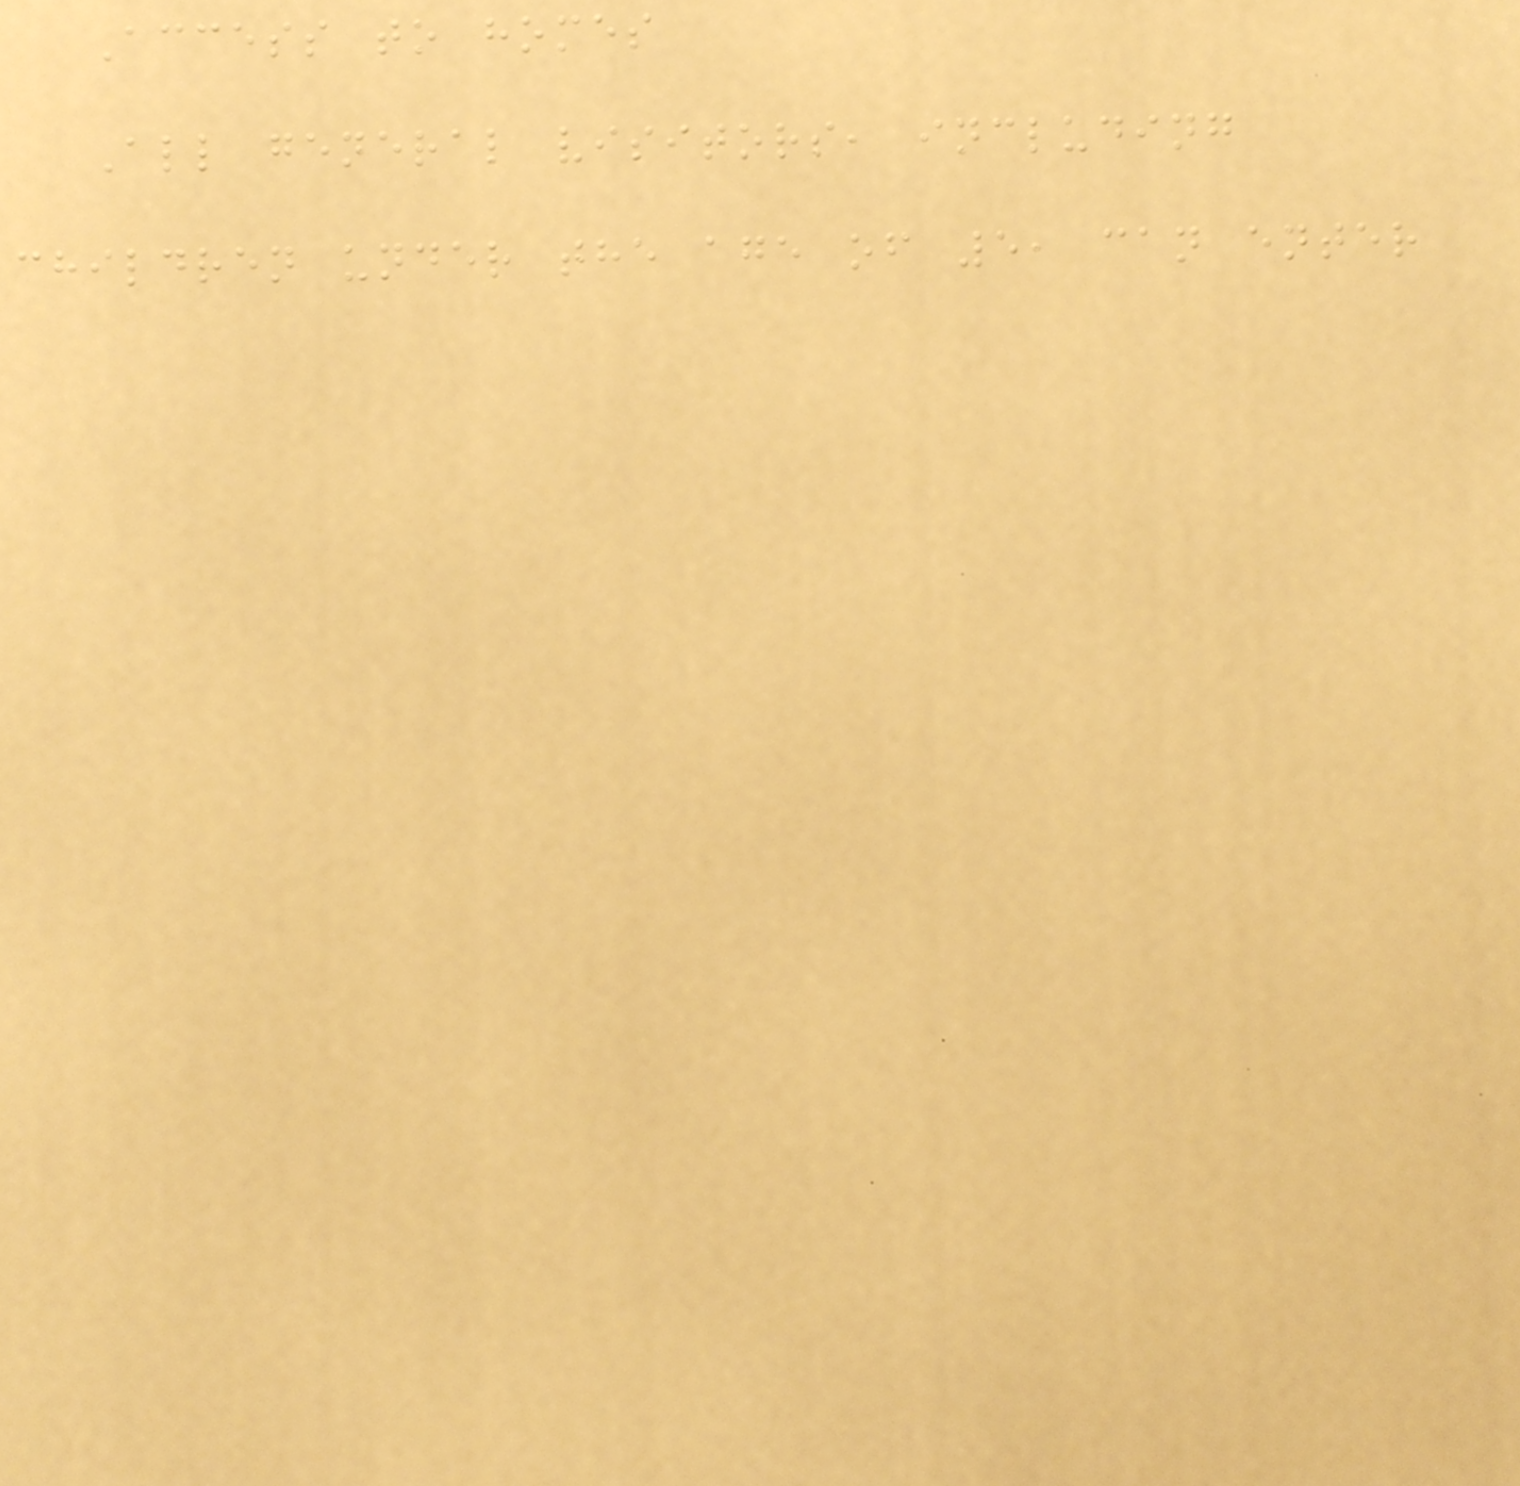Access to homes
All general visitors, including
children under the age of 5, can enter
